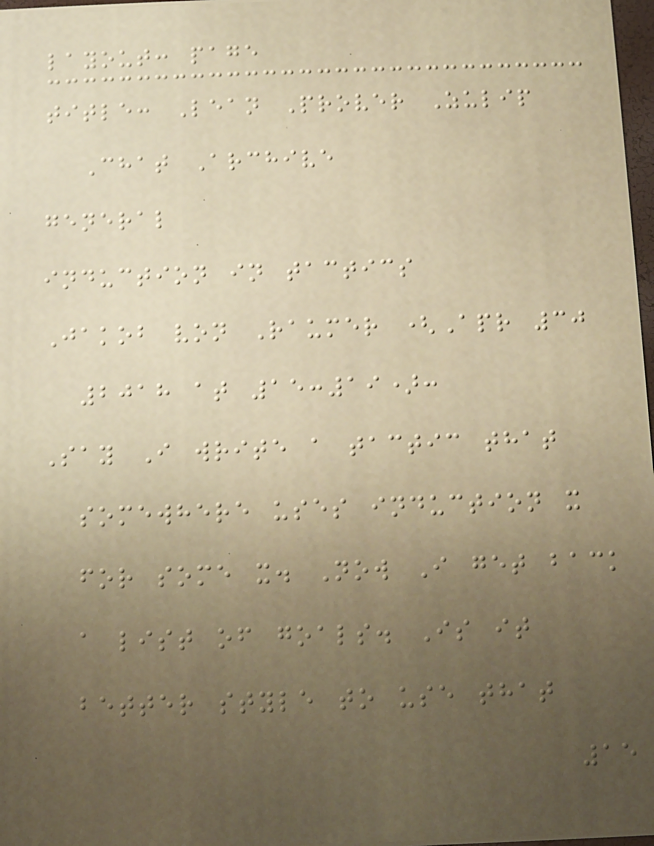layout: page
title: Lean Prover Zulip
Chat Archive
general
induction in tactics
Jakob von Raumer (Apr 30
2018 at 15:19):
Say I write a tactic that
somewhere uses induction x
for some x. Now I get back
a list of goals. Is it
better style to use that
15
